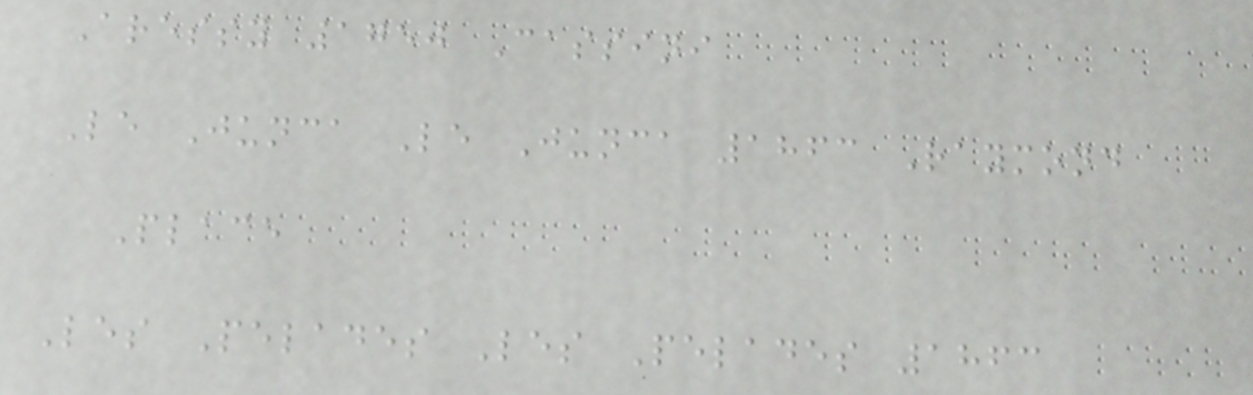Aressy 1750 Cassini
Le Junca Le Junca 1863 Raymond
Place
Les Pelades Les Pelades 1863
